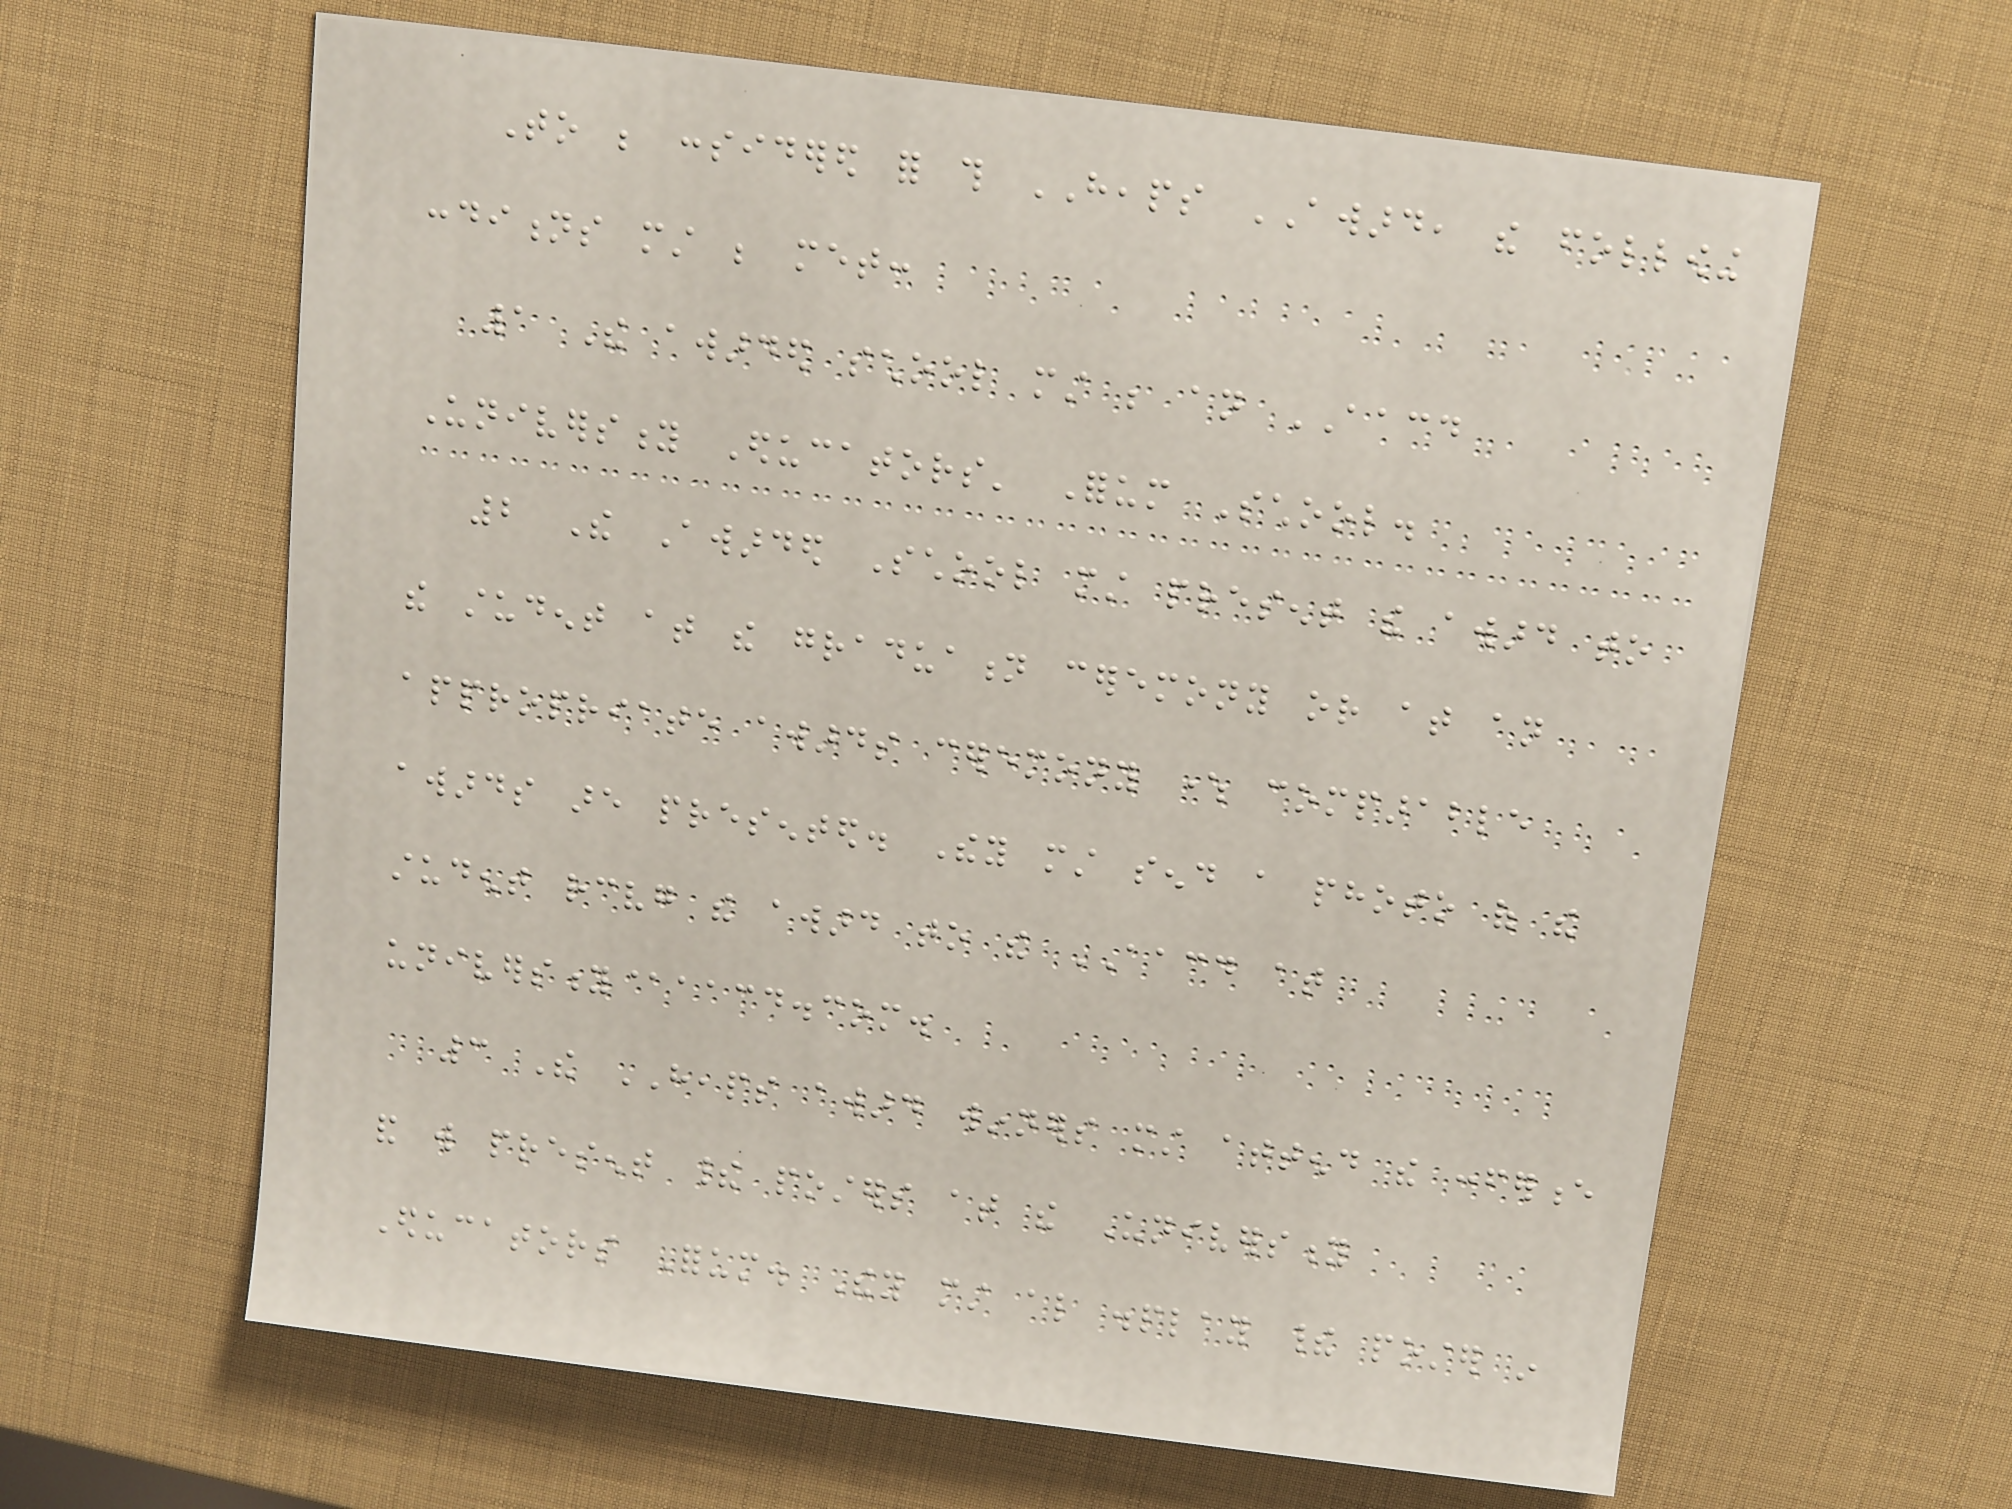To be considered for this HEAPS AWARD, the following
conditions must be met:
1 The awarded school must be an AACD
University Educators' Forum School.
2 The Awarded School must present the award to
the student at the graduation ceremony or at an
appropriate awards ceremony where comparable
awards are presented. They must send a photo of the
student receiving the award to the AACD at
university@aacd.com.
3 The HEAPS award winners must attend the conference
and will present their posters at the University
Educators Forum. They must also display their poster in
